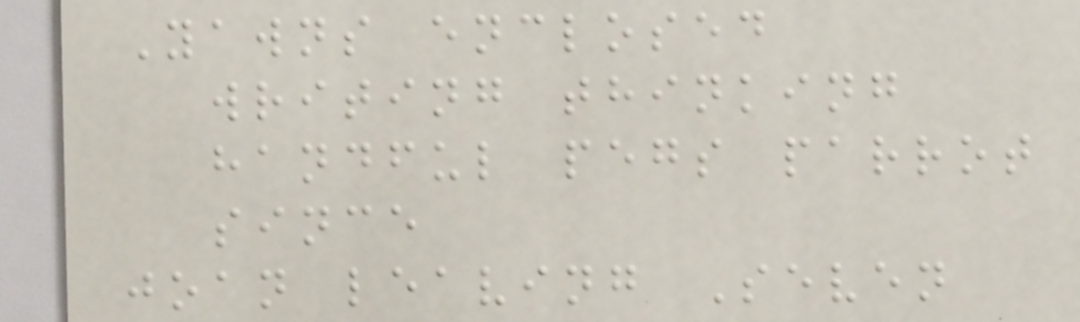Yawns enclosed
writing thinking
handful pegs parrot
since
joan leaving Seven
